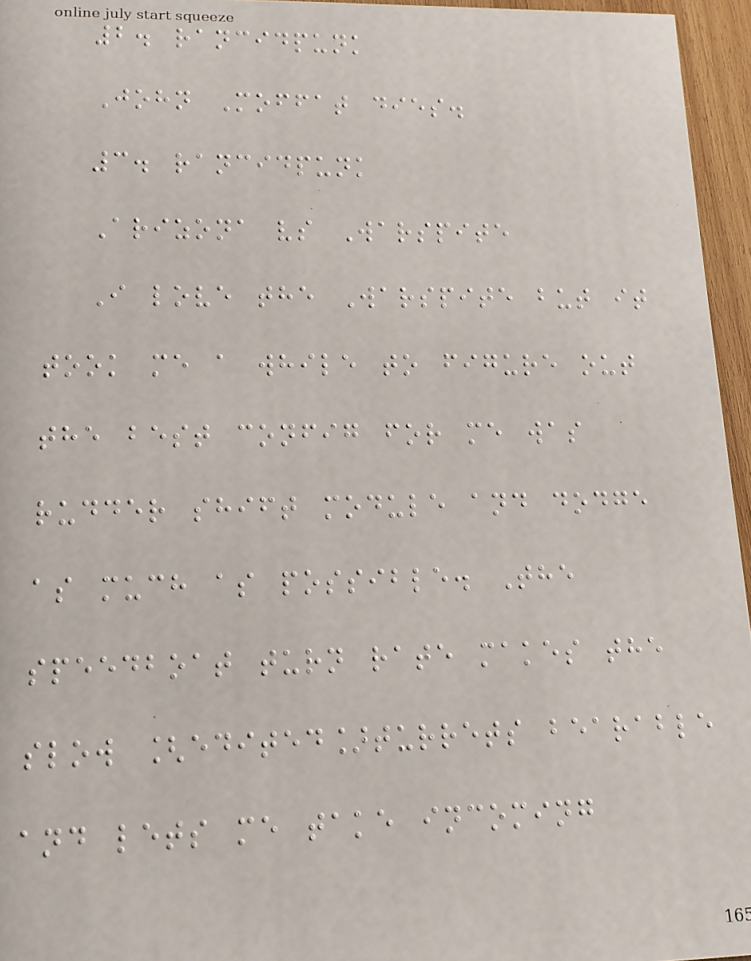2. rancidpunk
John Moffat dies.
3. rancidpunk
Arizona vs Warspite
I love the Warspite but it
took me a while to figure out
the best config for me was
rudder shift module and dodge
as much as possible. The
speedboat turn rate makes the
slow [edited]turrets bearable
and lets me take incoming
